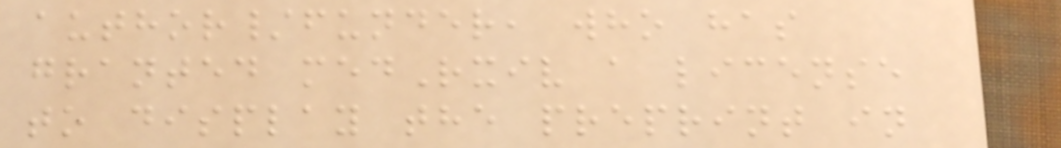author/funder, who has
granted medRxiv a license
to display the preprint in
